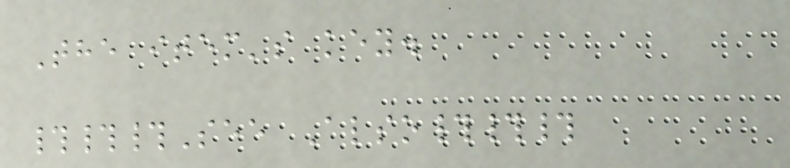The item's key.
###See Also###
